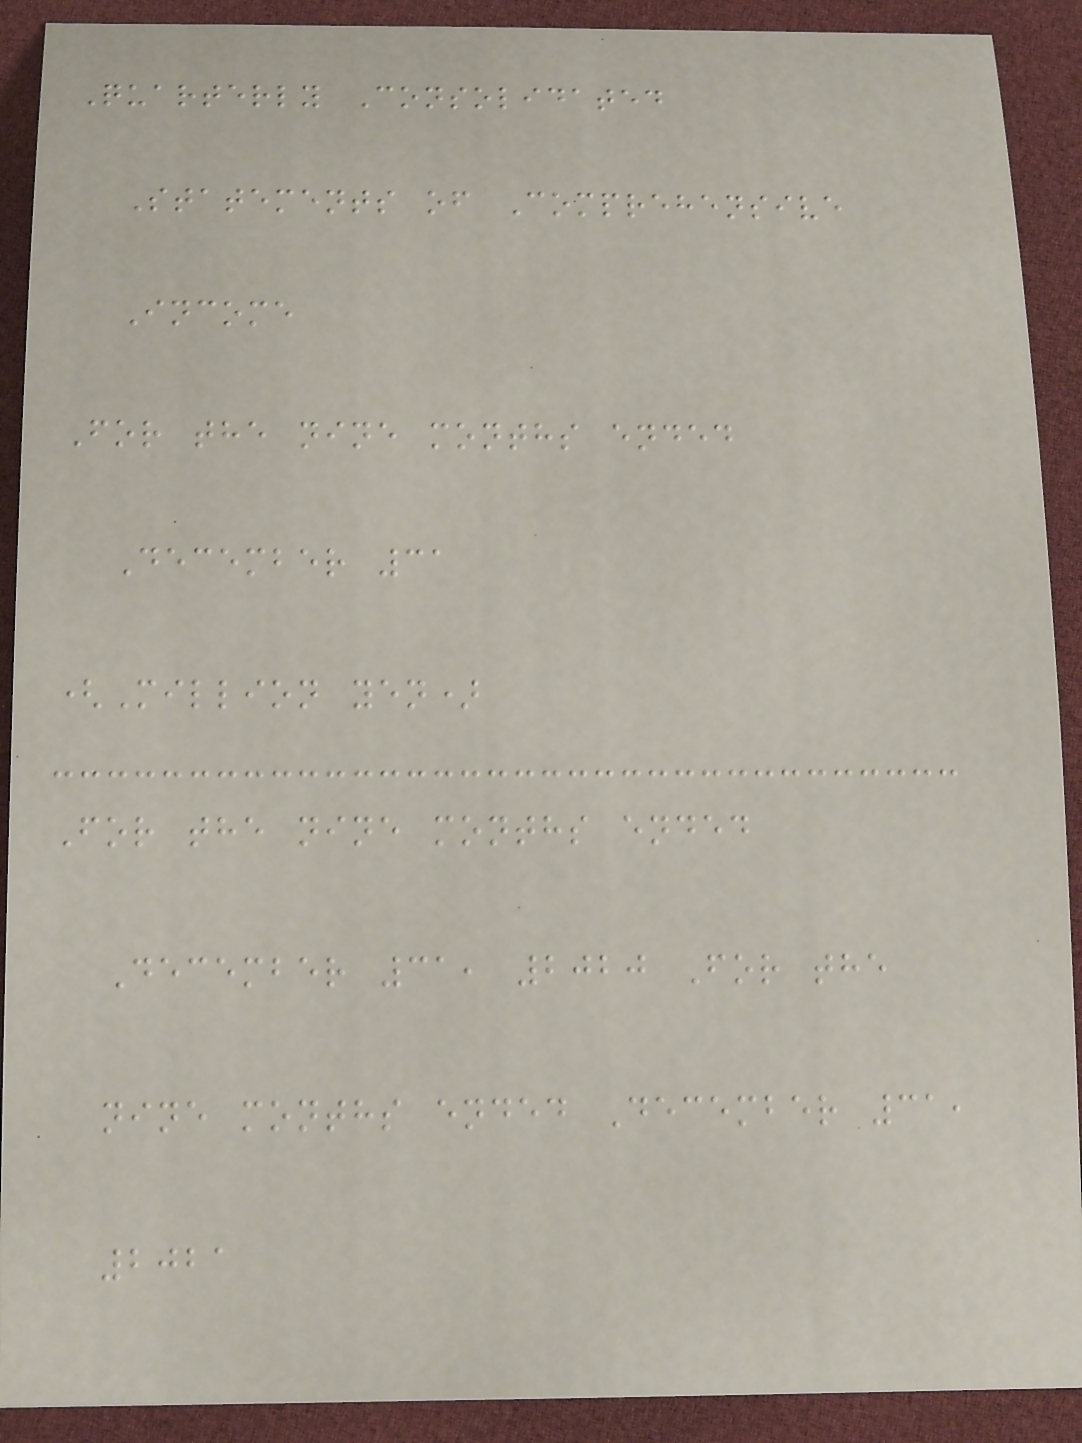Quarterly Consolidated
Statements of Comprehensive
Income
For the nine months ended
December 31
(Million yen)
For the nine months ended
December 31, 2020 For the
nine months ended December 31,
2021
